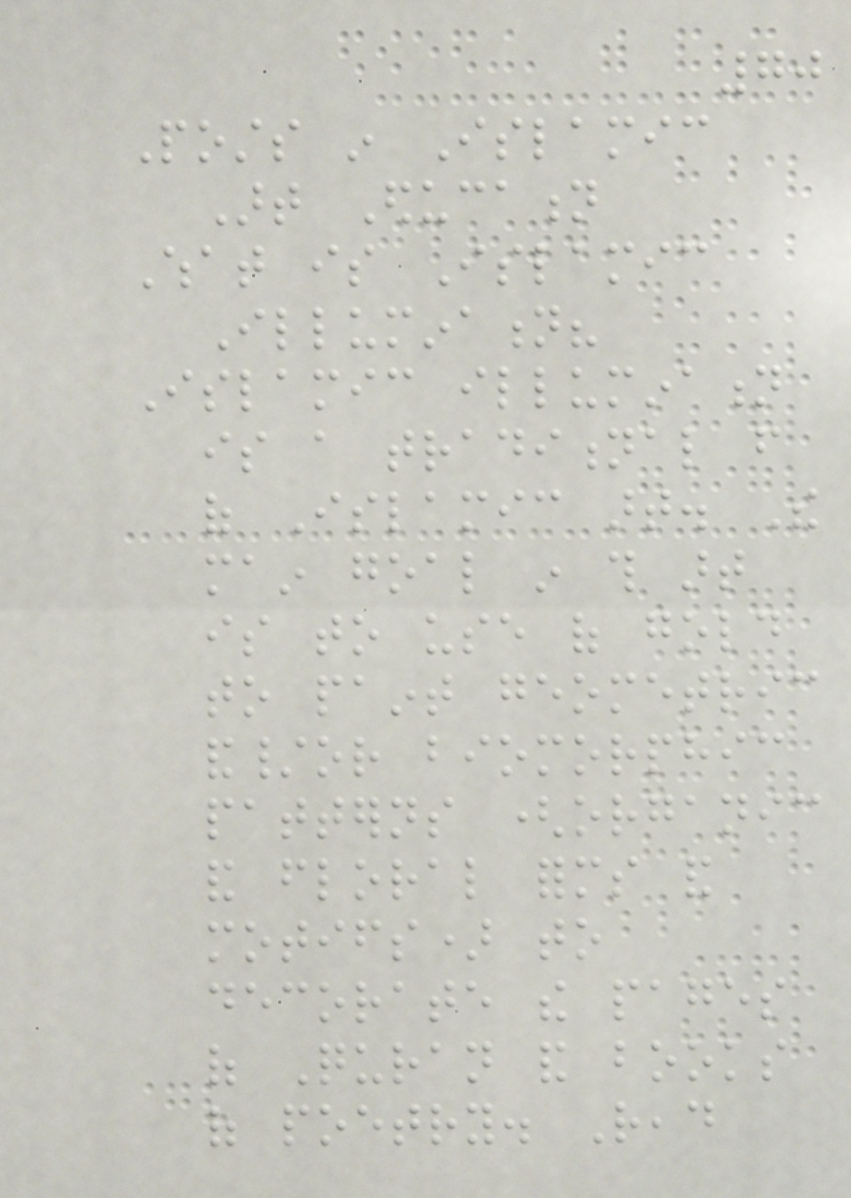70
Posts in Islamic
Art Education
What is Islamic
Illumination?
Islamic illumination
is a traditional from
of Islamic art. The
main goal in this art
is to use of gold
to paint geometric
and/or biomorphic
patterns (organic
and floral forms and
motifs) to
decorate the pages
of Quran and books
of poetry. Read
